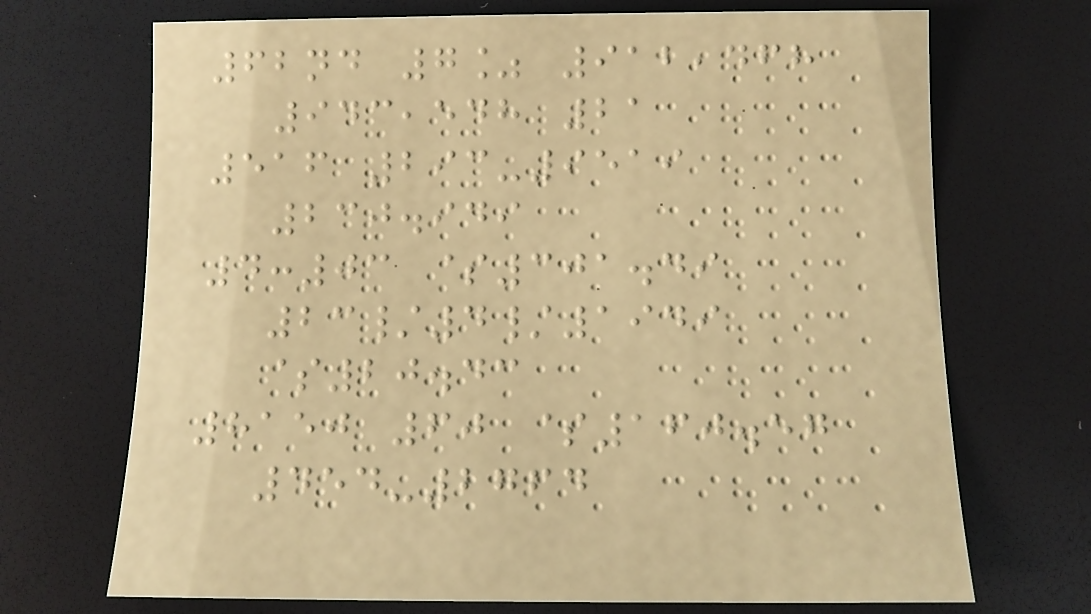62nd 7% 912,468
943,548 21
516 293-9519
230.949
4:03 $301.49
23/4/1949
$20.43
8150 60 $160.57
454-2764
